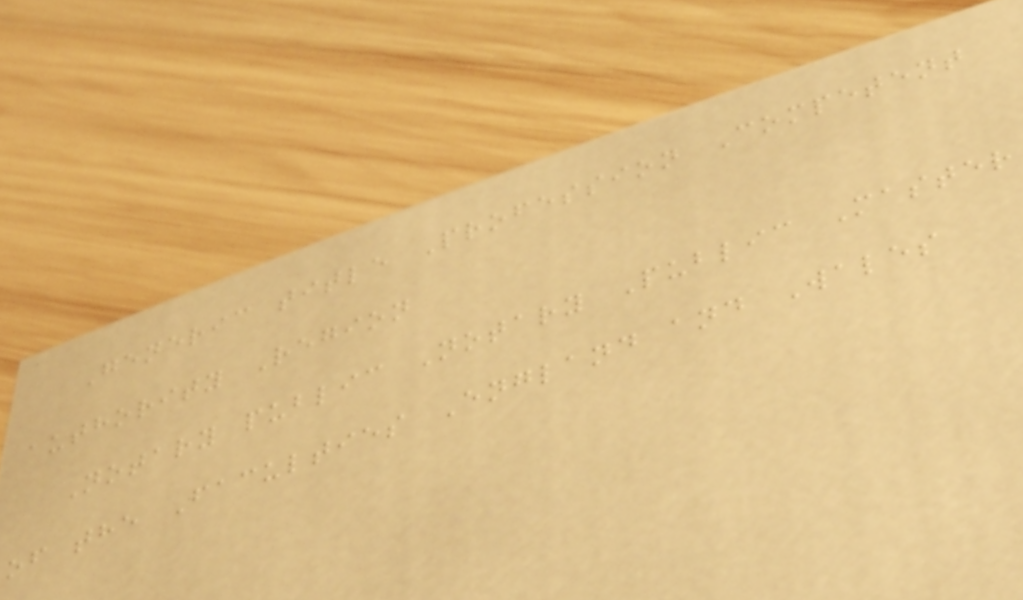Generic title Profession Competent
authority Region
Notary public Notary Public Master
of the Faculties England and Wales
